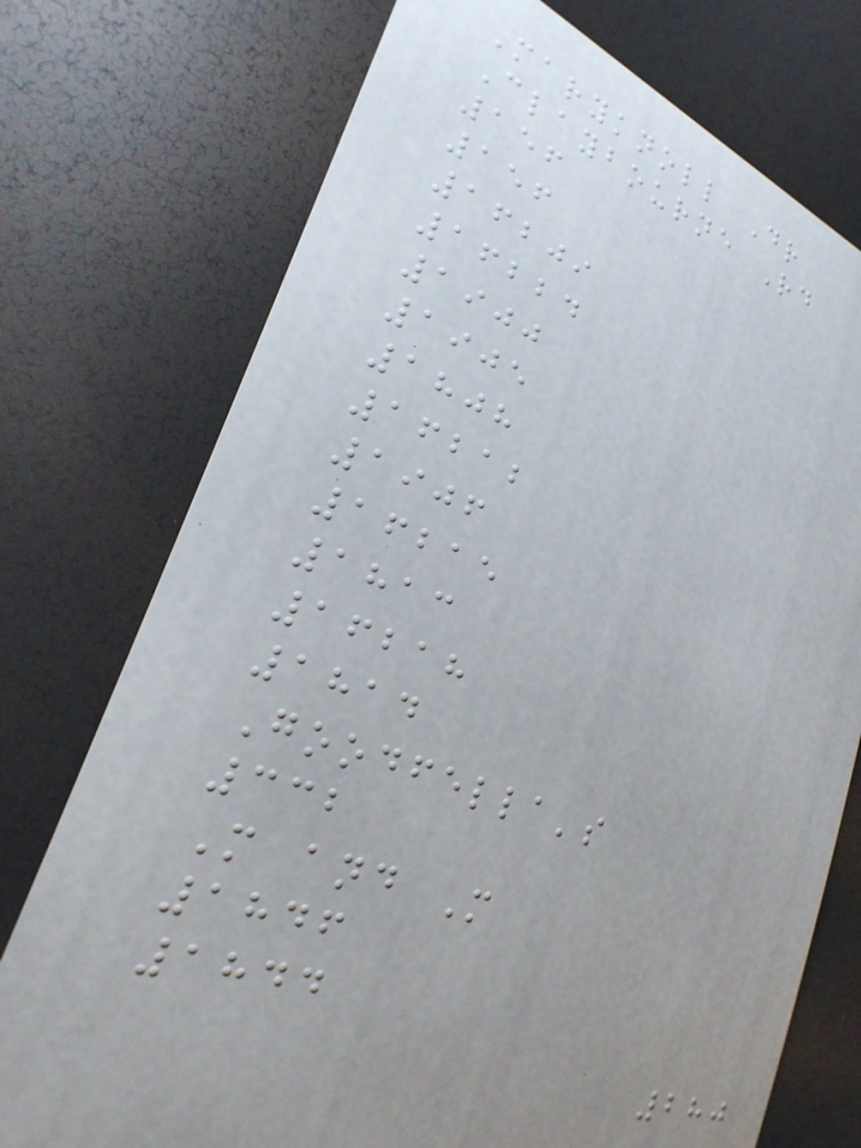Maryknoll Dr
Claybourne Rd
156
156
16209
16224
1900
1905
1808
16212
1906
16215
1813
16218
1814
Goodfella's
332
M and M
1846
1844
280
